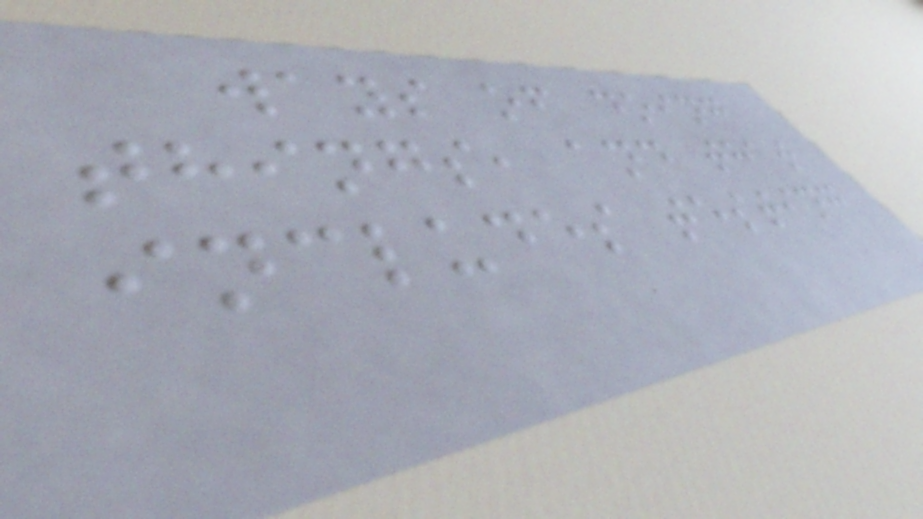ways of doing
things, and that
includes testing
